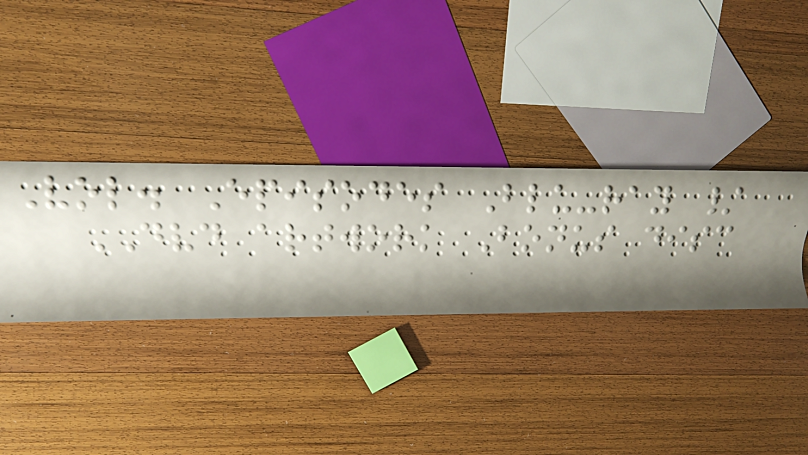Vol. Episodes Blu-ray /
DVD artwork Bonus disc
